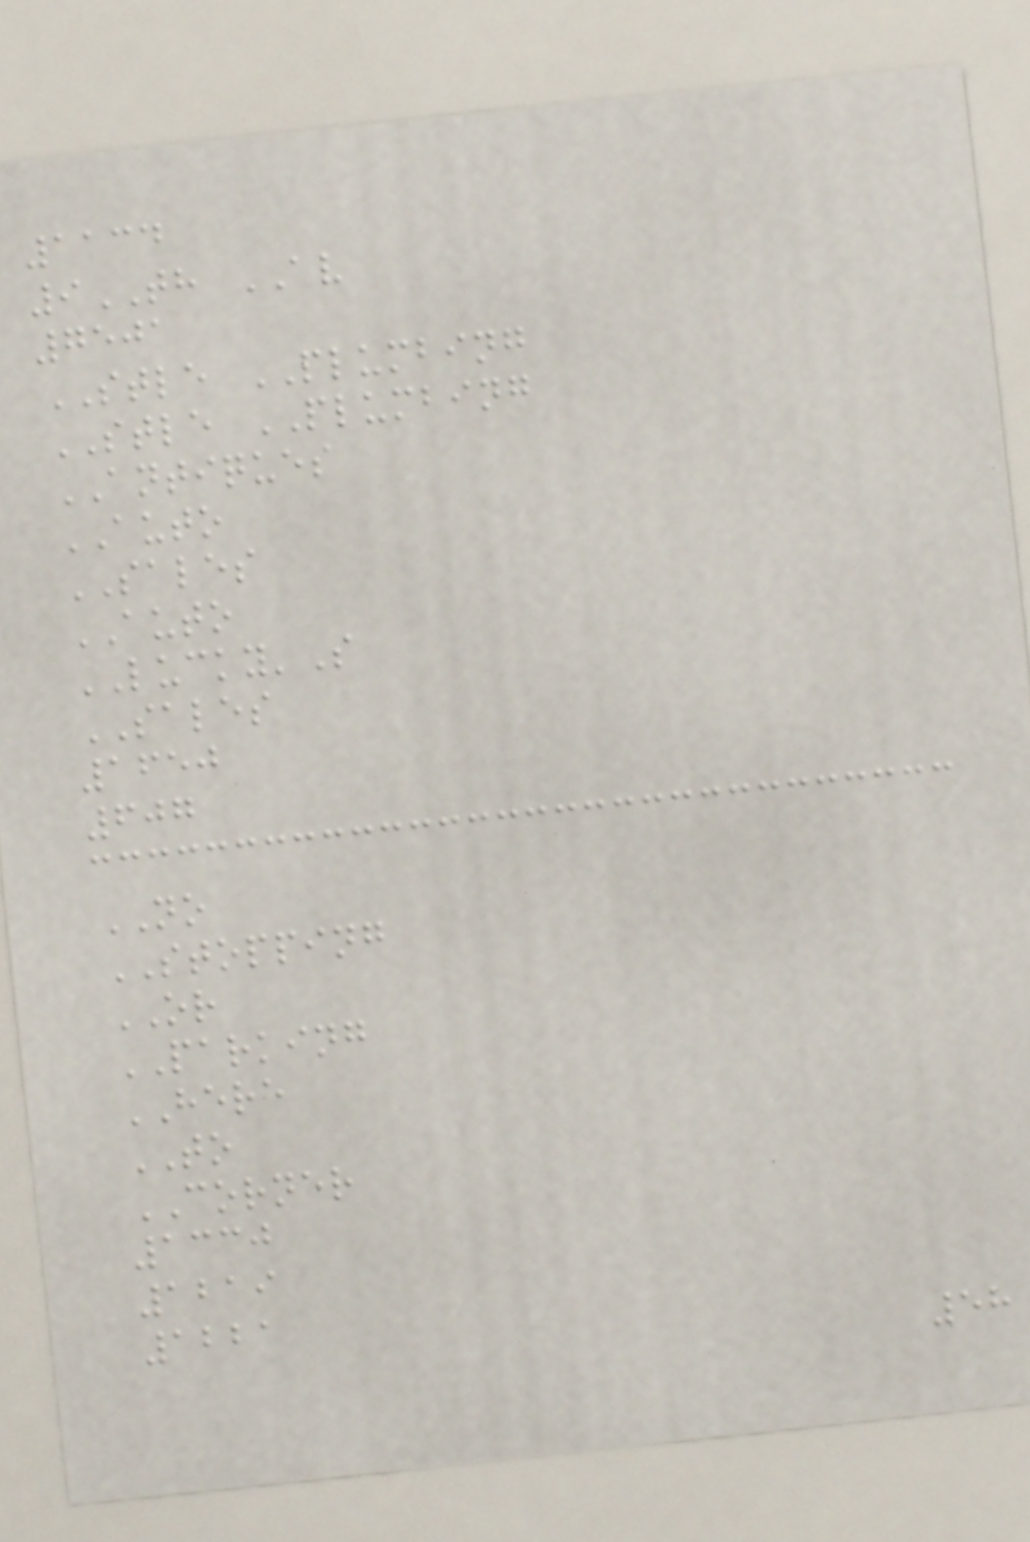1134
9TH AV
7501
STLE PLUMBING
STLE PLUMBING
ANTIQUES
AUTO
SALES
AUTO
LUCKY'S
SALES
1650
607
NO
STOPPING
OR
PARKING
HERE
TO
CORNER
1330
1219
1221
58
